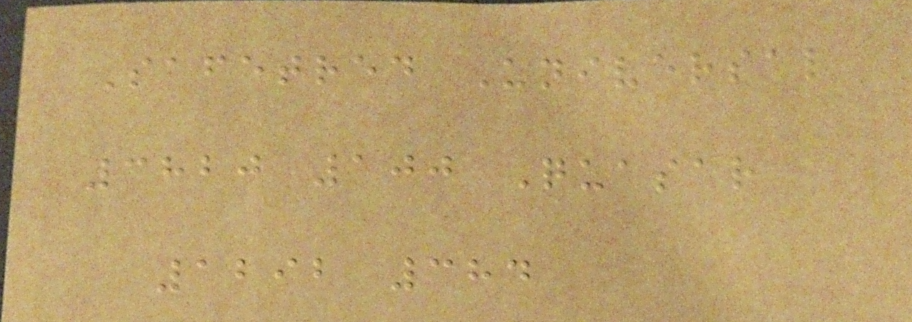Safetred Universal
3820 100 Quasar
1292 384
